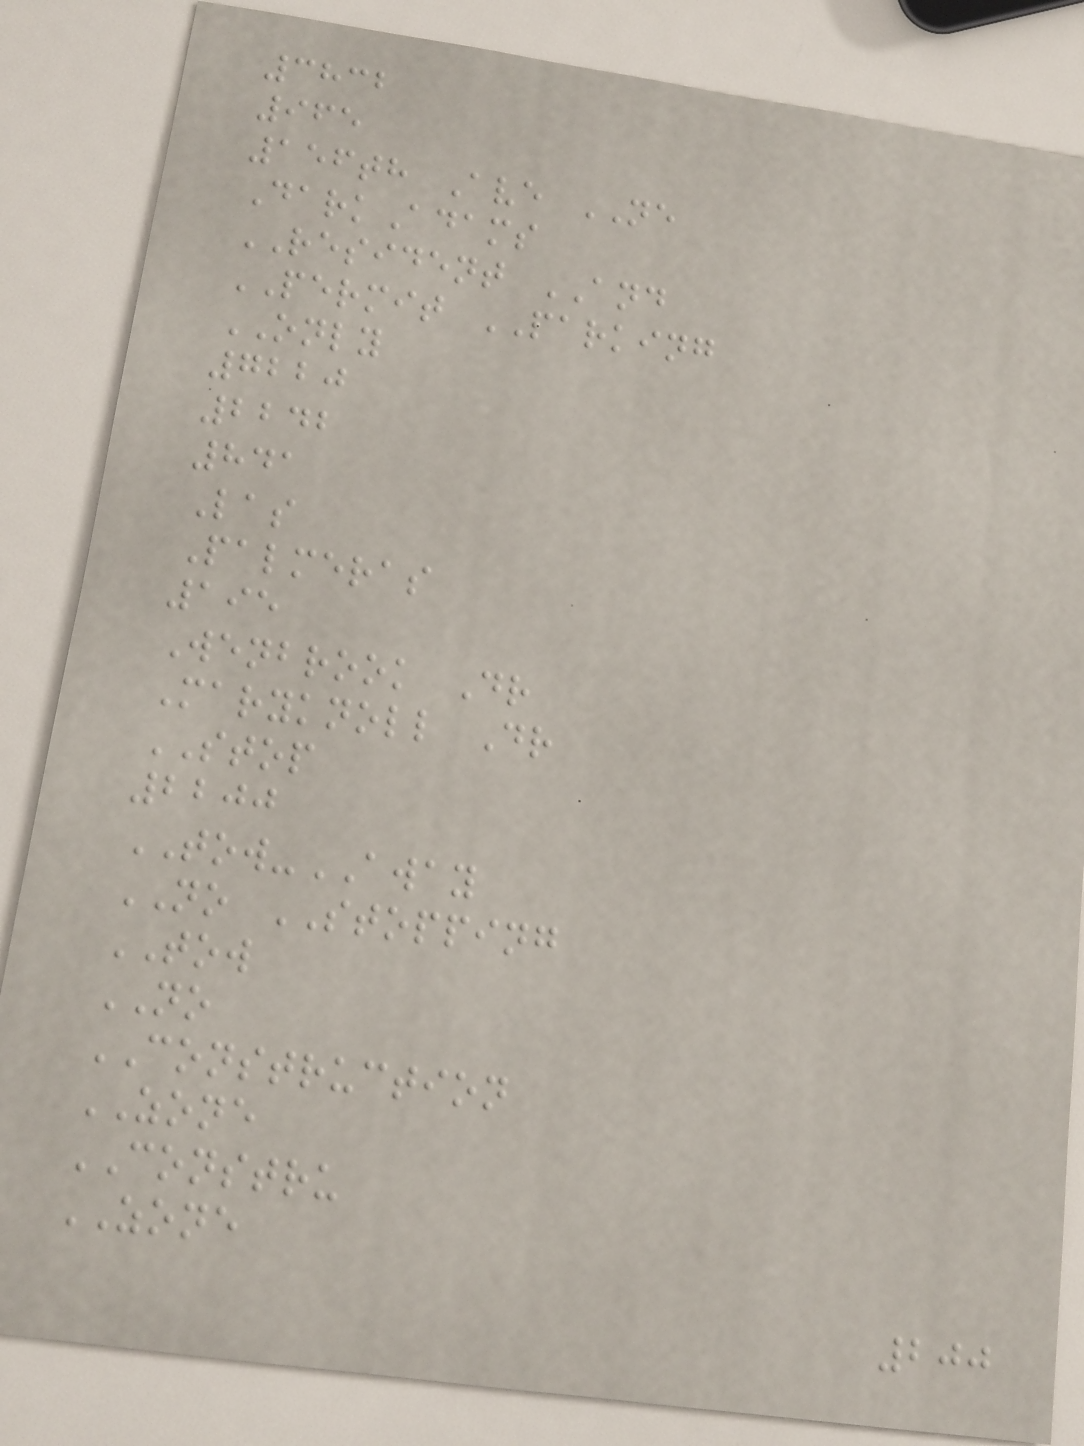3832
965
156th Ave NE
DarkAdams
RESIDENT AND
PERMIT PARKING
ONLY
7220
2242
841
Las
Palmeras
195
Wenbrook Dr
Maryknoll Dr
STOP
2200
TOW-AWAY
NO STOPPING
TOW
NO
CONSTRUCTION
ZONE
CONSTRU
ZONE
200
